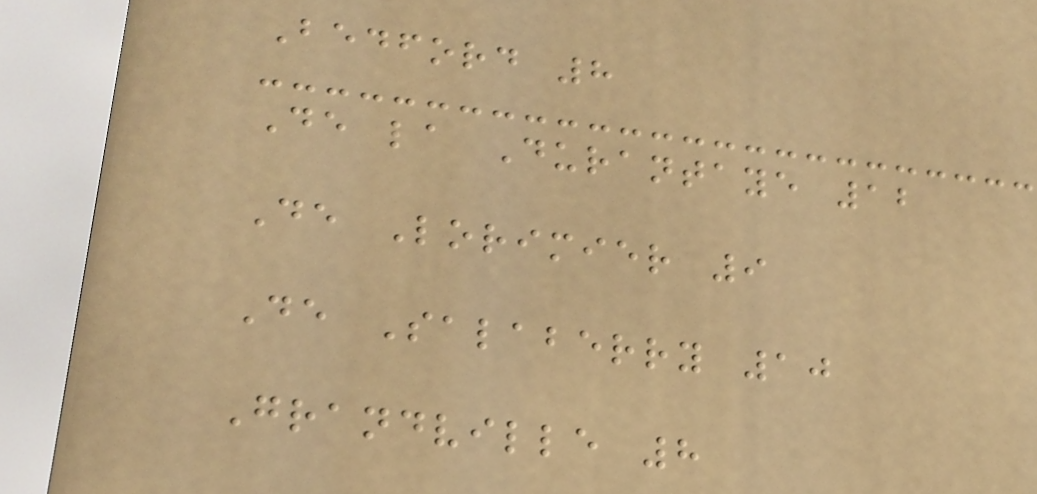Bedford 8
De la Durantaye 12
De Lorimier 9
De Salaberry 10
Grandville 8
